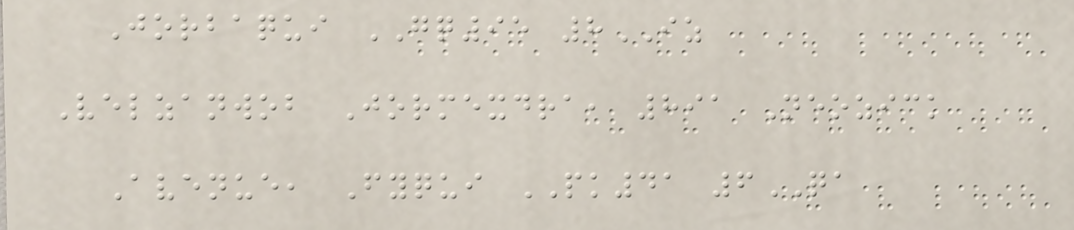Jorbaqui GQ95 8IZ
Velzanwob Jormexdra, 891 Neozick
Avenue, Fyqui PK41 6QA
